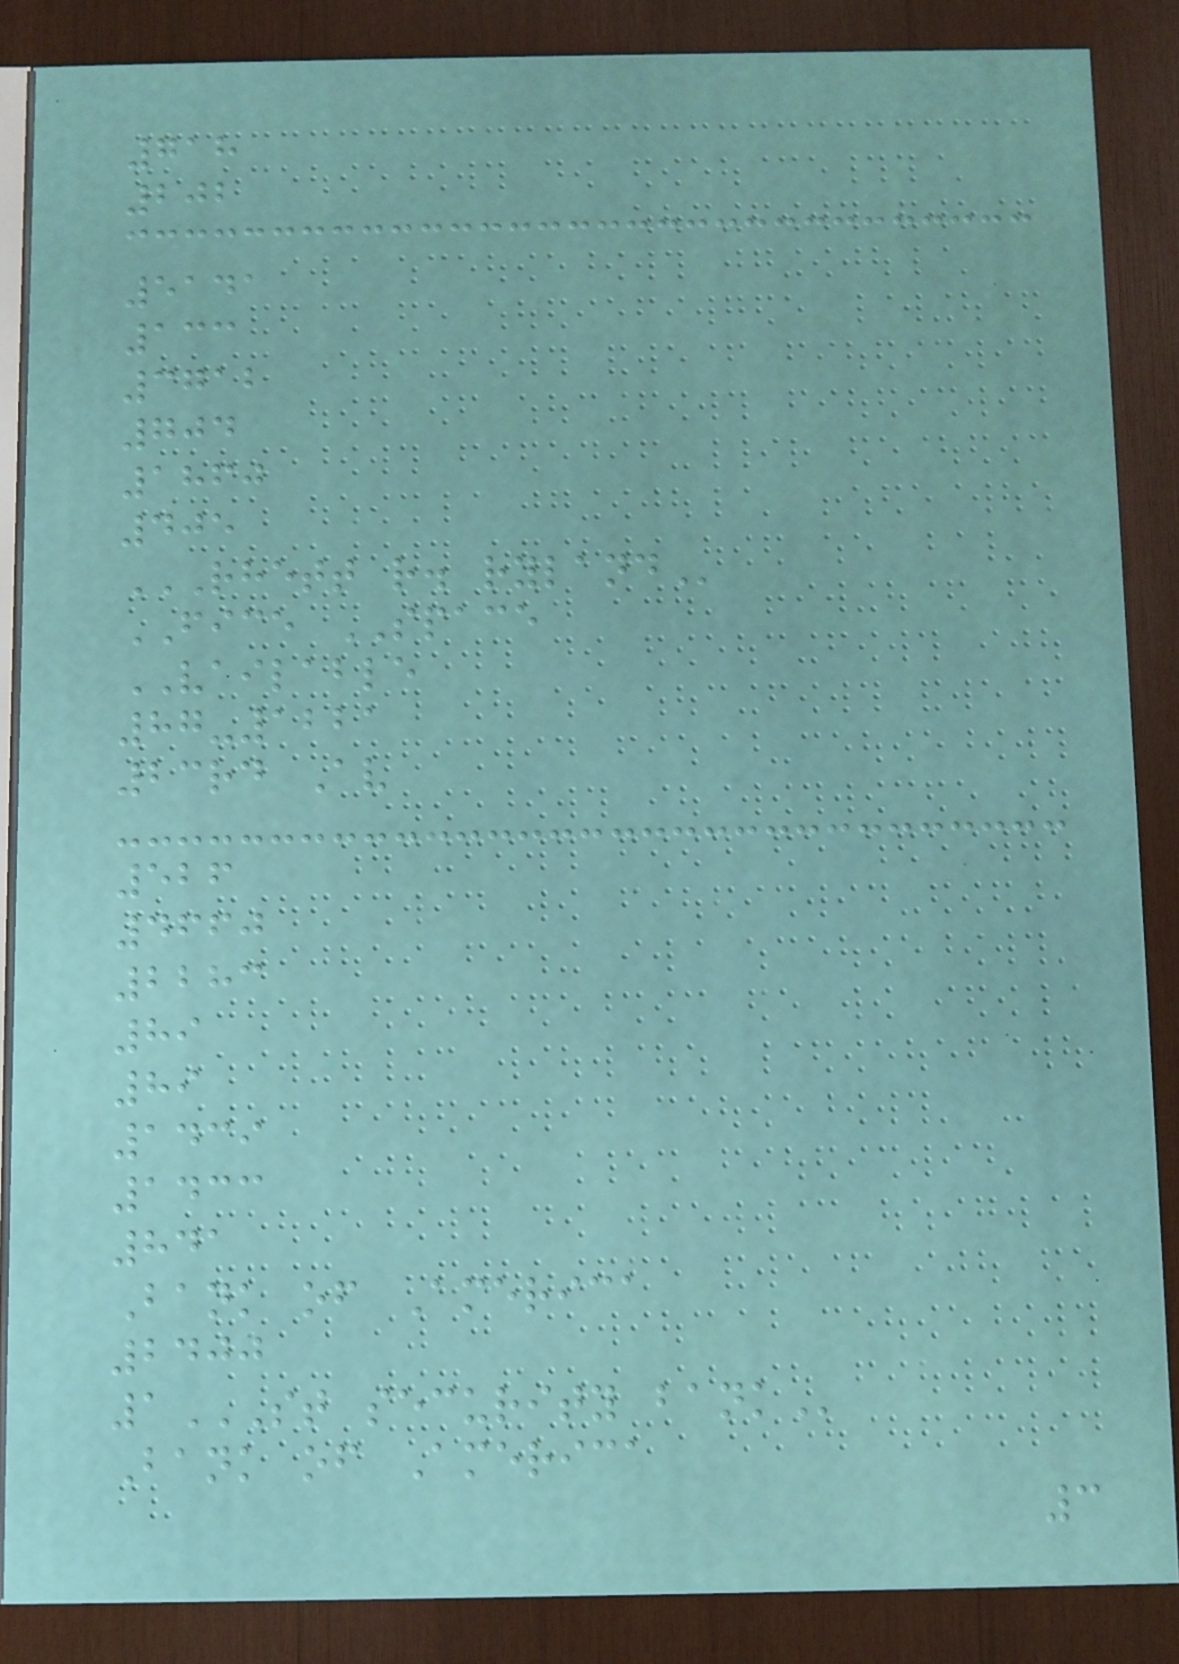718
202
5141
133
3712
704
1860
405
RHETT R. RYLAND
FICE SPACE
VAILABLE
87-1221
23rd Av
526
4660
2283
89
89
1439
1433
841
Bank of America
2400
1ST SECURITY BANK
Bank of America
3
